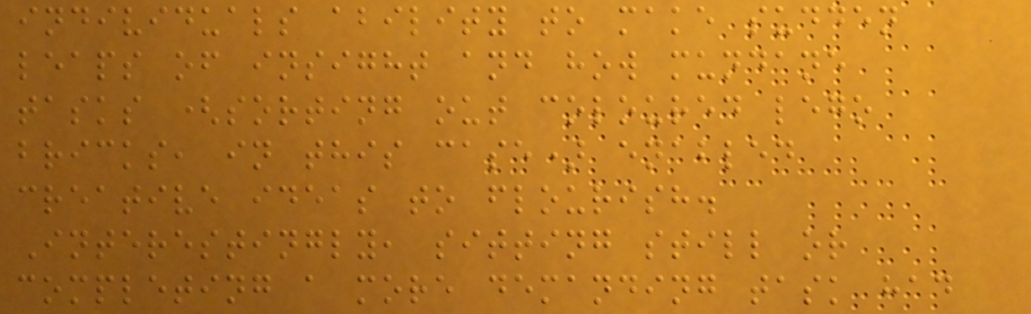individuals ability to make sudden
leaps of insight and how mundane
tasks (sorting out coloured lego
bricks, in this case) enabled
creative ideas to flourish.
Interestingly, sitting still or
completing a more demanding task had
